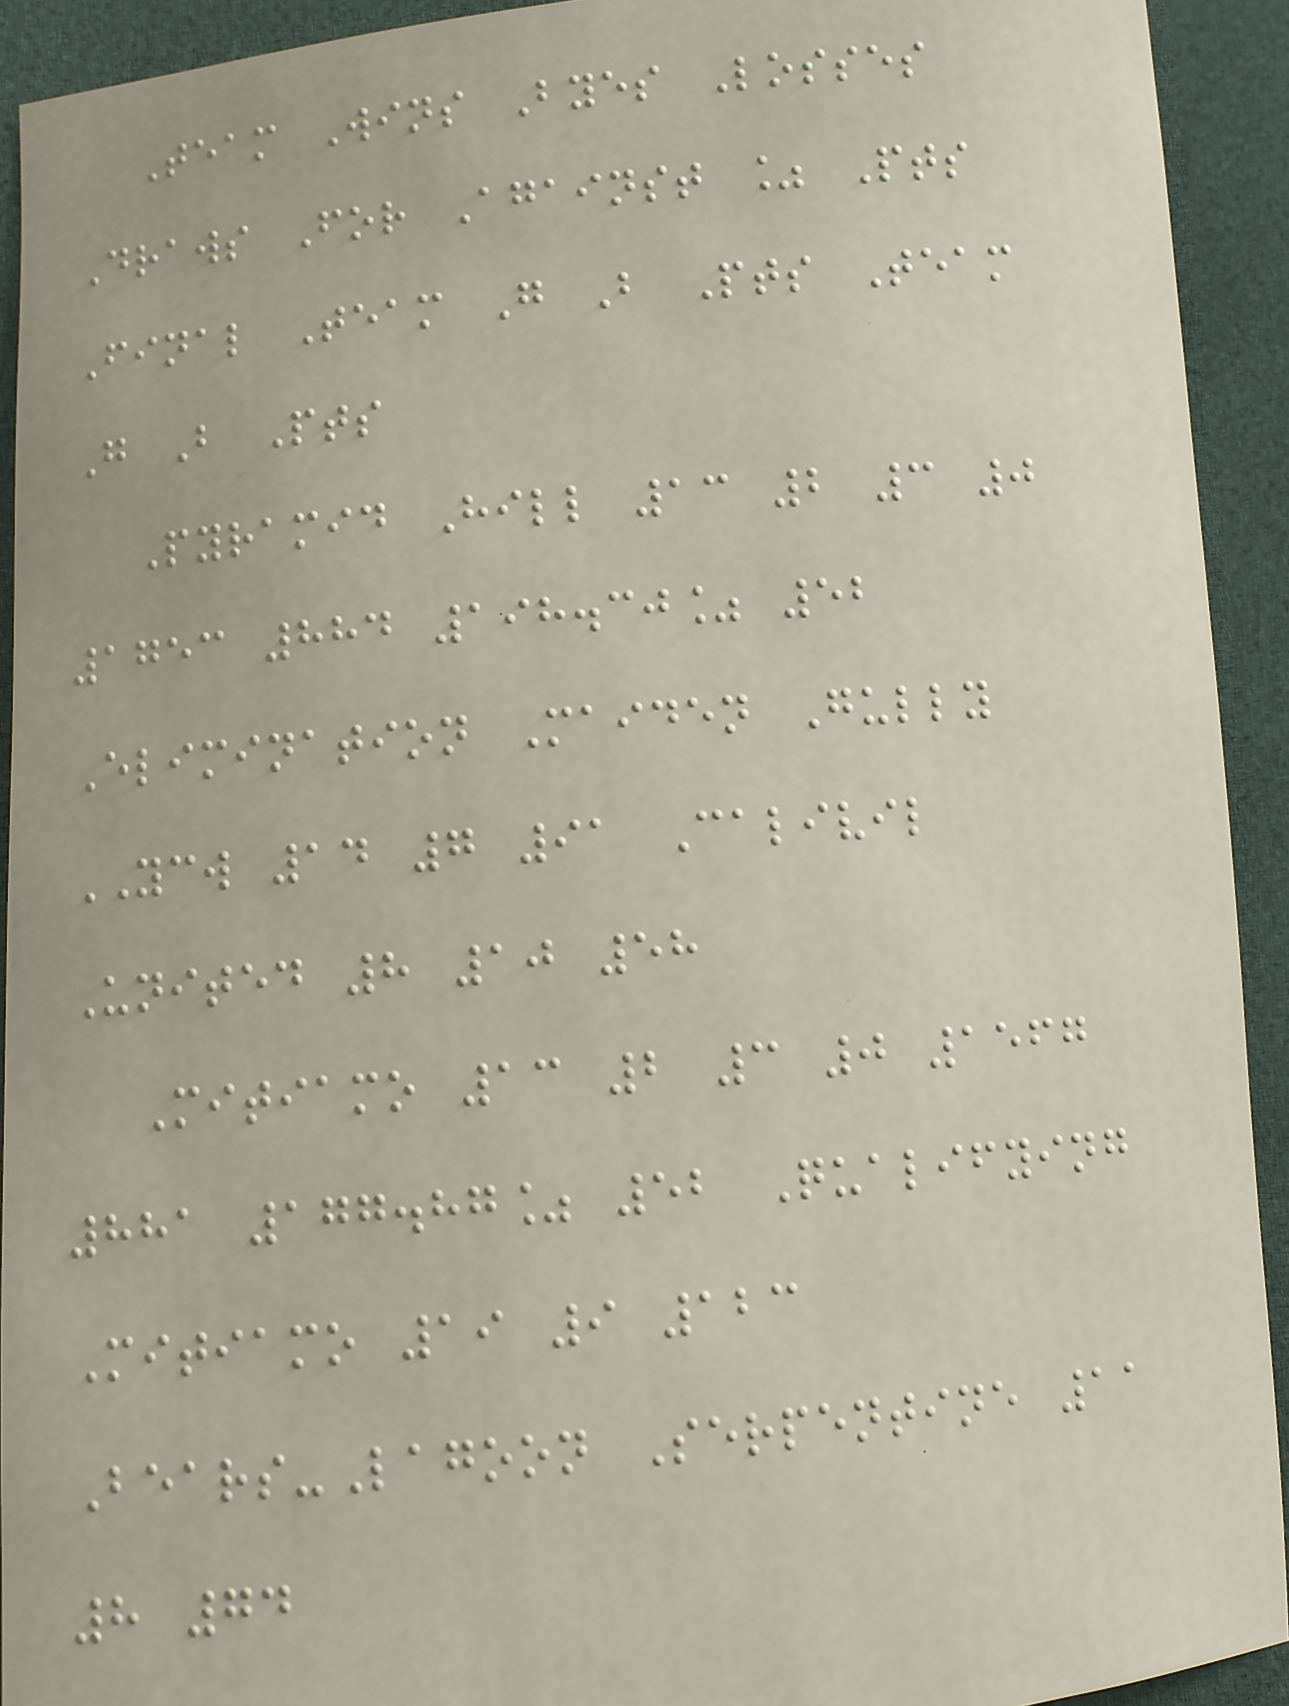Team Wins Byes Losses
Draws For Against % Pts
Final Team G B Pts Team
G B Pts
Pyramid Hill 13 2 3 0
1753 884 198.30% 52
Elimination Maiden Gully
YCW 14 7 91 Calivil
United 8 10 58
Mitiamo 13 2 3 0 1567
881 177.87% 52 Qualifying
Mitiamo 19 9 123
Bears-Lagoon Serpentine 11
8 74
